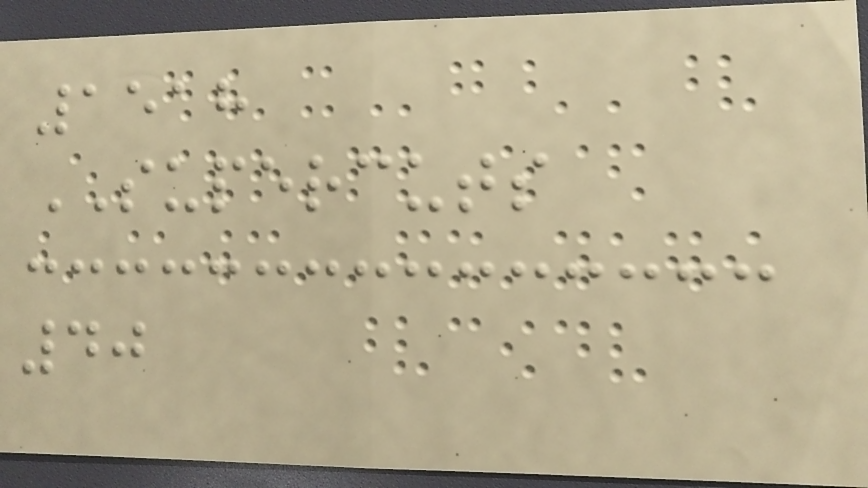1518
SUPERCUTS
40
